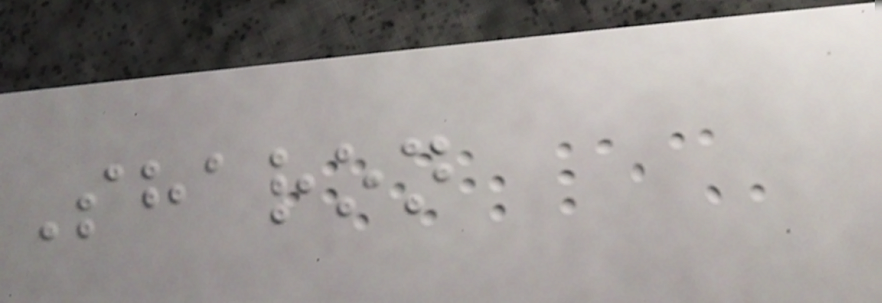Sharon
